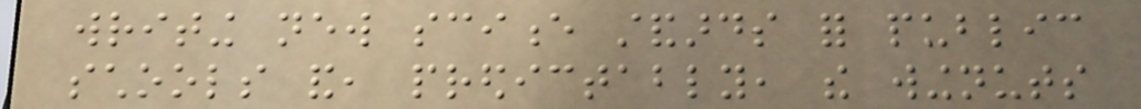writing new science standards for public
schools and, predictably, the wingnuts
